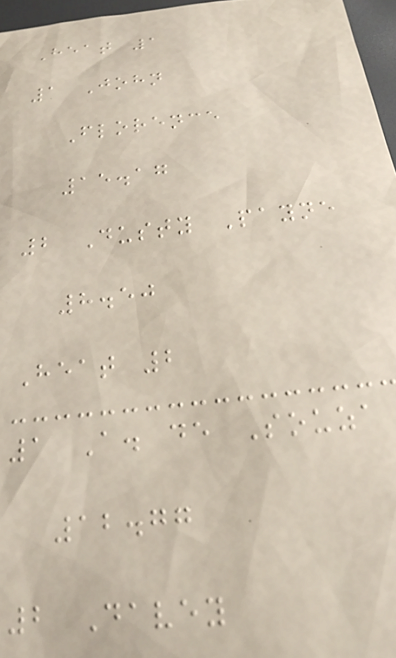Heat 1
1 John
Florence
15.17
2 Dusty Payne
8.50
Heat 2
1 A. de Souza
12.77
2 Davey
